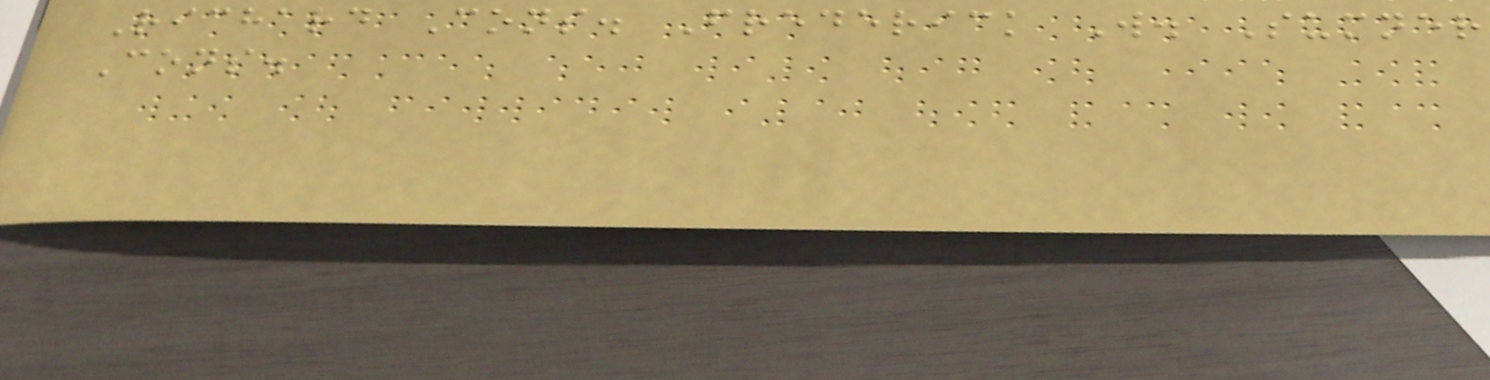Richard Cons. Frederick W. Sumner
Cons.
